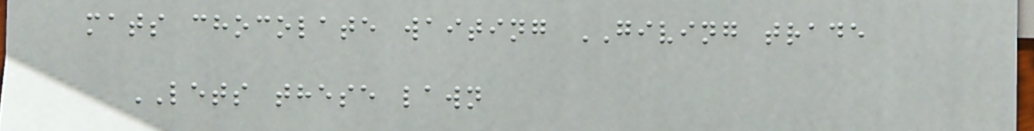mats chocolate waiting GIVING trade
LETS these lawn
